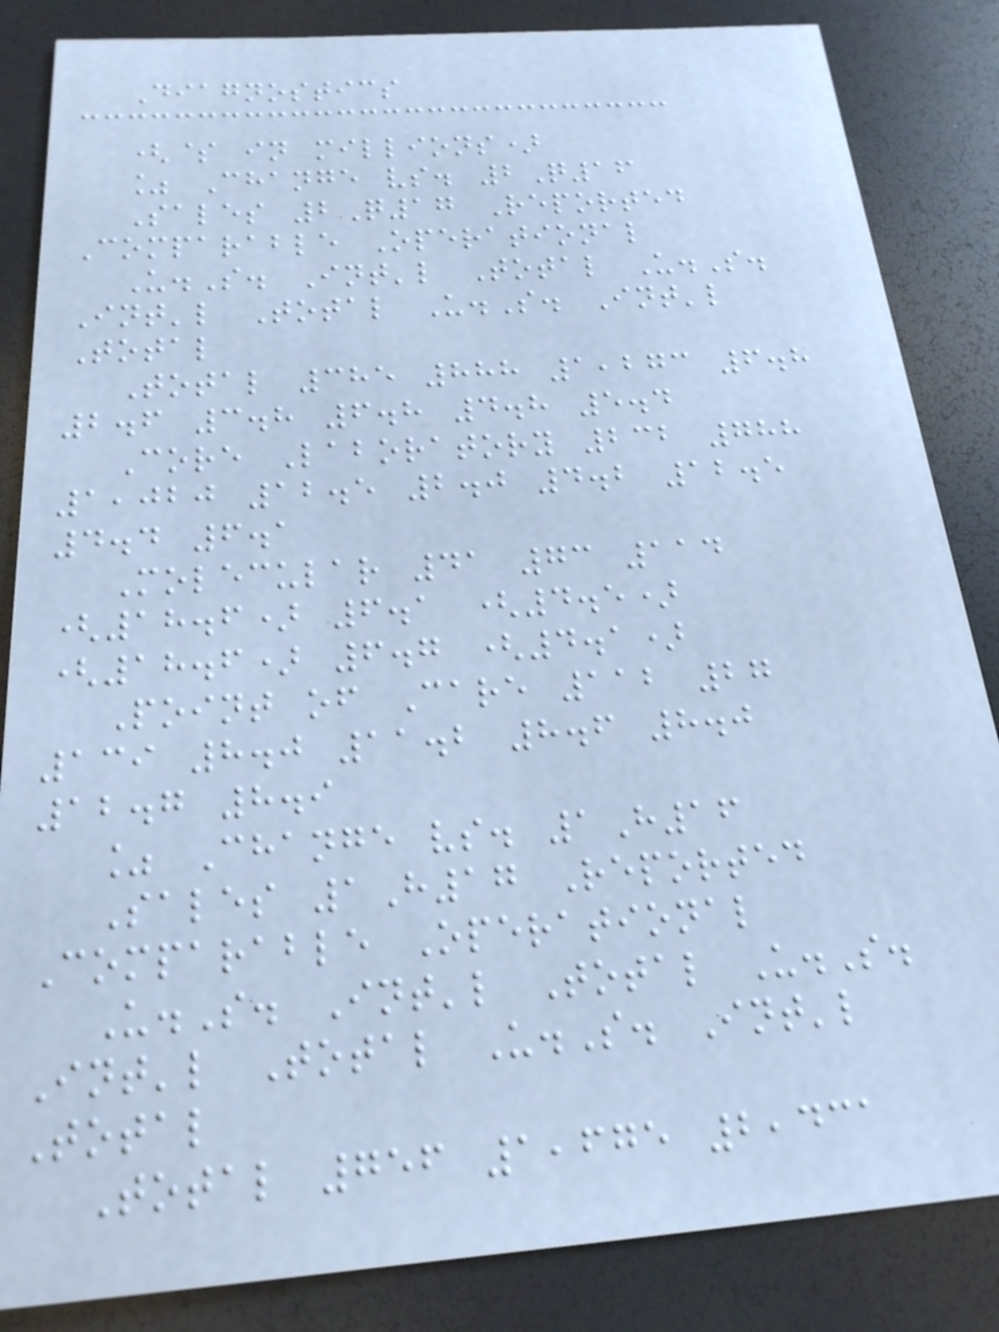Diagnostics
($ in millions)
% Change vs. 2Q16
Sales 2Q17 Reported
Comparable Operational
U.S. Int'l Total U.S.
Int'l Total U.S. Int'l
Total
Total 385 888 1,273 6.8
2.6 3.8 6.8 4.8 5.4
Core Laboratory 232 788
1,020 12.5 2.0 4.2 12.5
4.4 6.1
Molecular 41 73 114
(18.6) 6.1 (4.5)
(18.6) 6.7 (4.1)
Point of Care 112 27
139 8.0 11.2 8.6 8.0
12.7 8.9
% Change vs. 1H16
Sales 1H17 Reported
Comparable Operational
U.S. Int'l Total U.S.
Int'l Total U.S. Int'l
Total
Total 756 1,675 2,431
